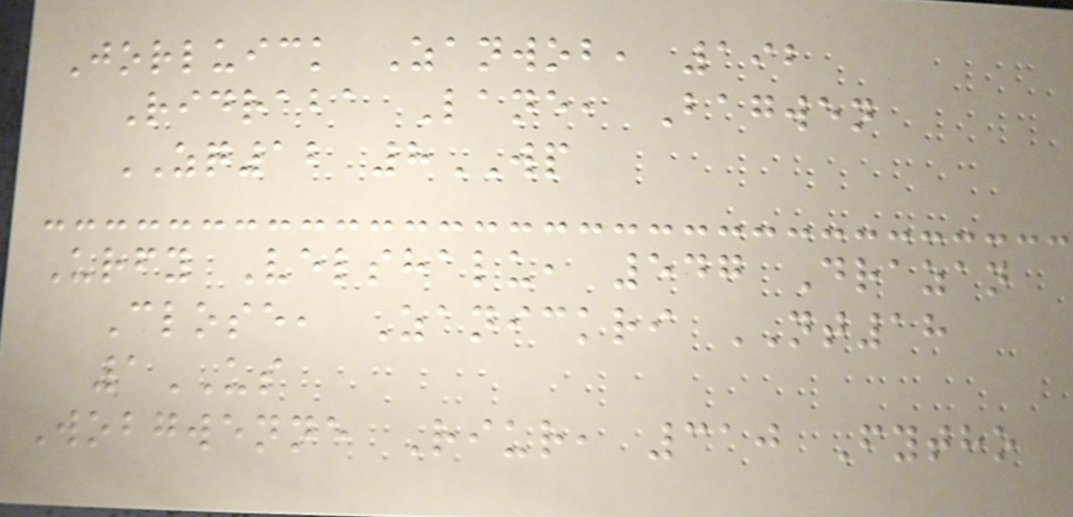Jorluick Zanwob, 192
Ridraba Lane, Bagwen
ZQ12 8WP
Urfy Velshalu, 547 Drazan
Close, Zanickri NT18
1US
Wobgwenne Riur, 310 Fytho
